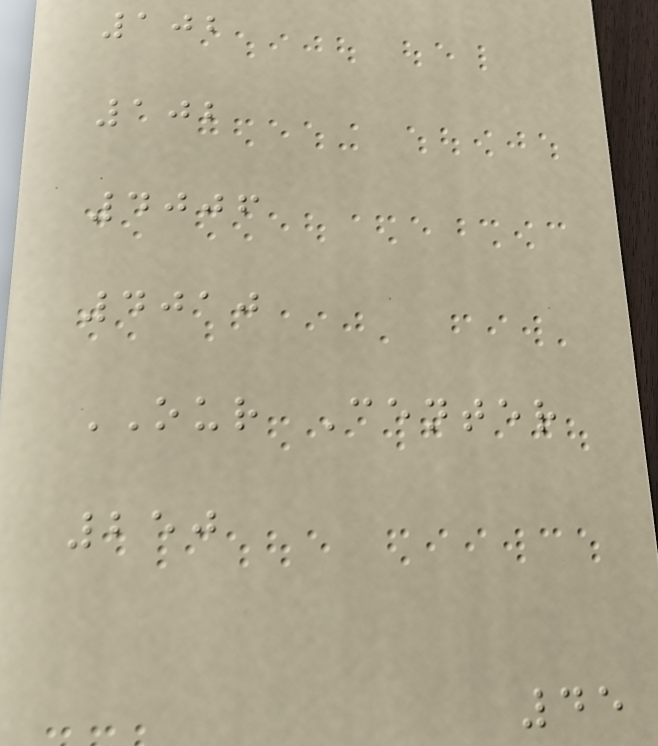102
102
4006
4010
OUR Center
250
45
